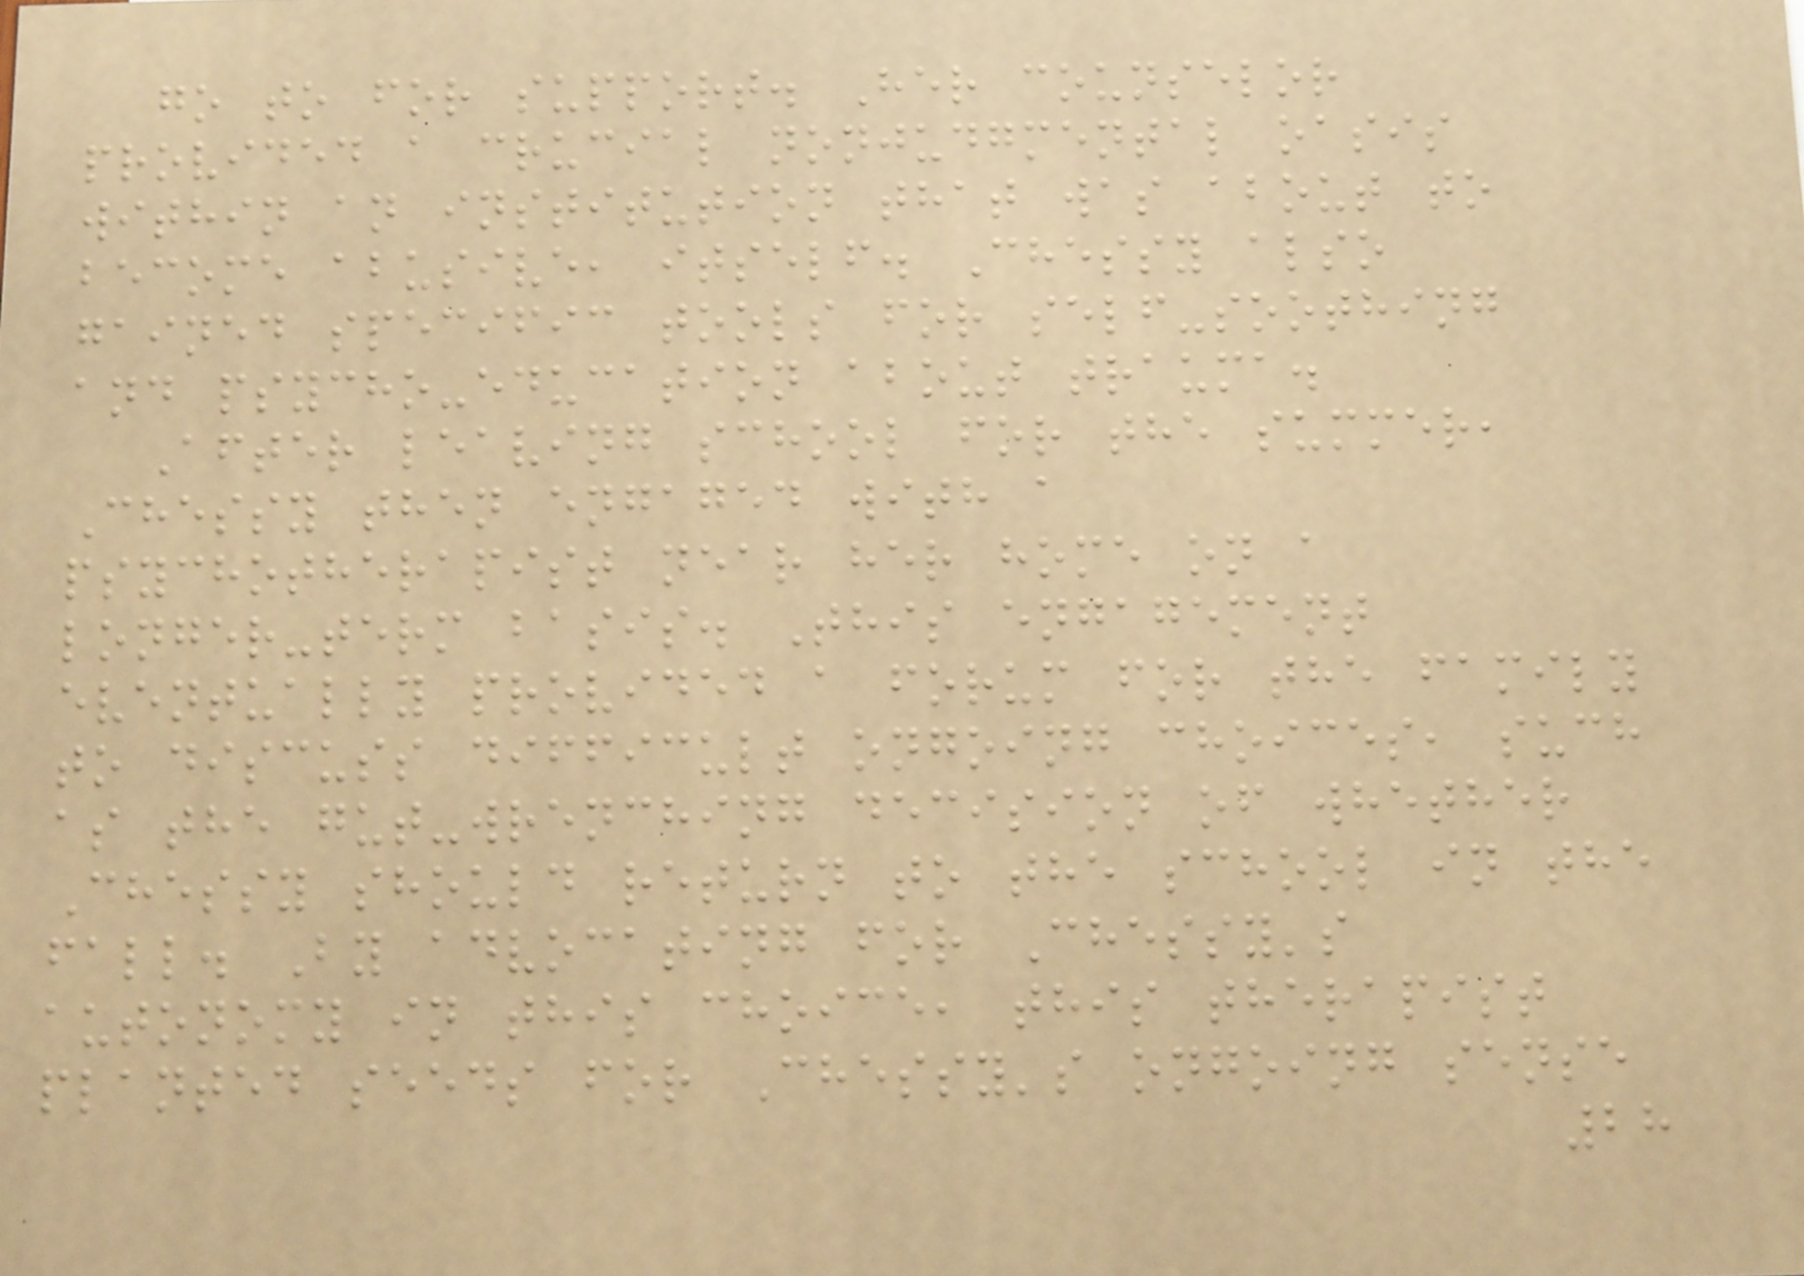go to for support. Her counselor
provided a crucial nonjudgmental oasis
within an institution that was about to
become abusive, itself. Chessy also
gained specific tools for self-soothing
and psycho-education about trauma.
After leaving school for the summer,
Chessy then engaged with a
psychotherapist near her home on a
longer-term basis. This engagement
eventually provided a forum for the family
to discuss difficult ongoing choices, such
as the gut-wrenching decision of whether
Chessy should return to the school in the
fall. By advocating for Chessy's
autonomy in this choice, this therapist
planted seeds for Chessy's ongoing sense
28
